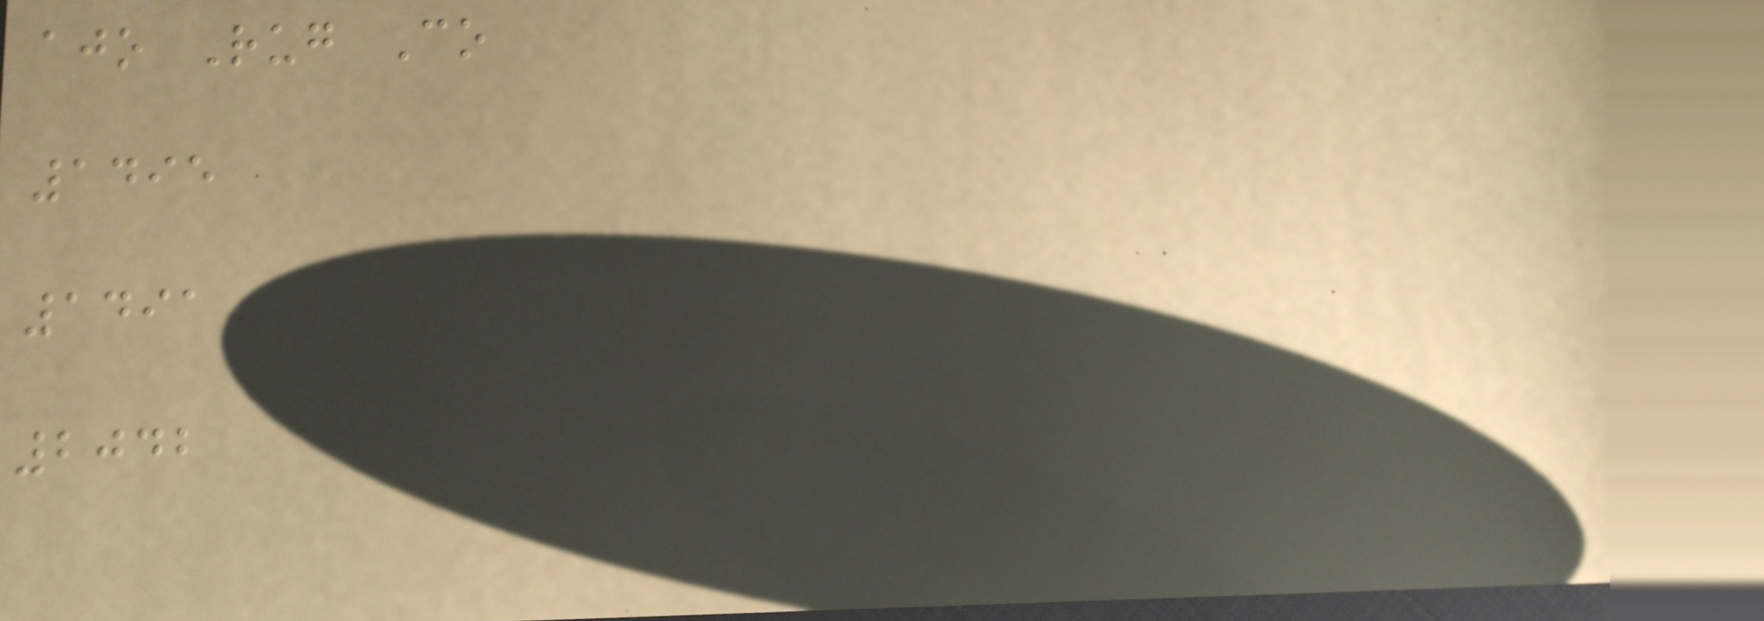ajo Rug Co
1495
1491
2042
